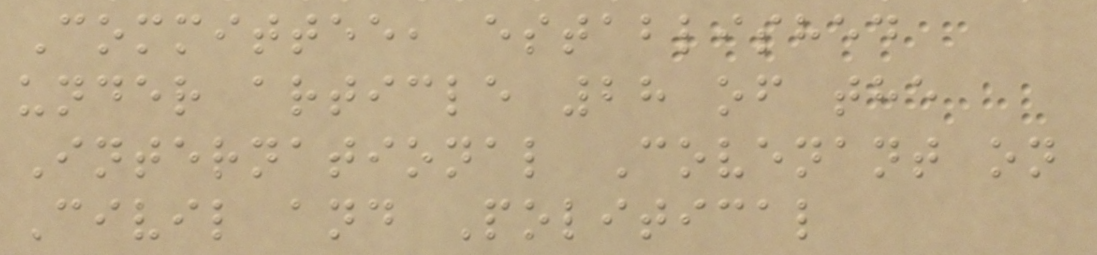Committee, established
under article 28 of the
International Covenant on
Civil and Political
